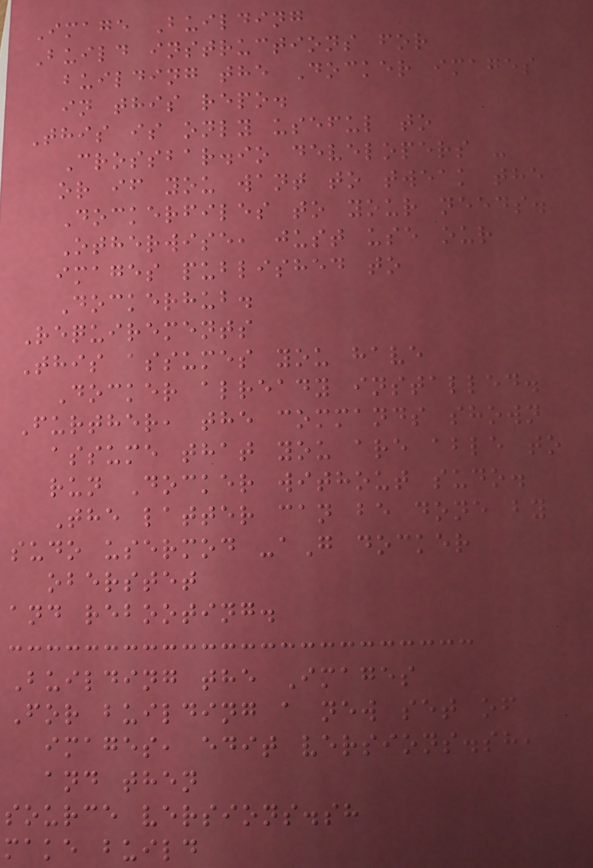Image Building
Build instructions for
building the Docker images
in this repo.
This is only useful to
Crossbar.io developers -
or if you want to tweak the
Dockerfiles to your needs.
Otherwise, just use our
images published to
Dockerhub.
Requirements
This assumes you have
Docker already installed.
Further, the commands shown
assume that you are able to
run Docker without sudo.
The latter can be done by
sudo usermod -aG docker
oberstet
and rebooting.
Building the Images
For building a new set of
images, edit versions.sh,
and then
source versions.sh
make build
